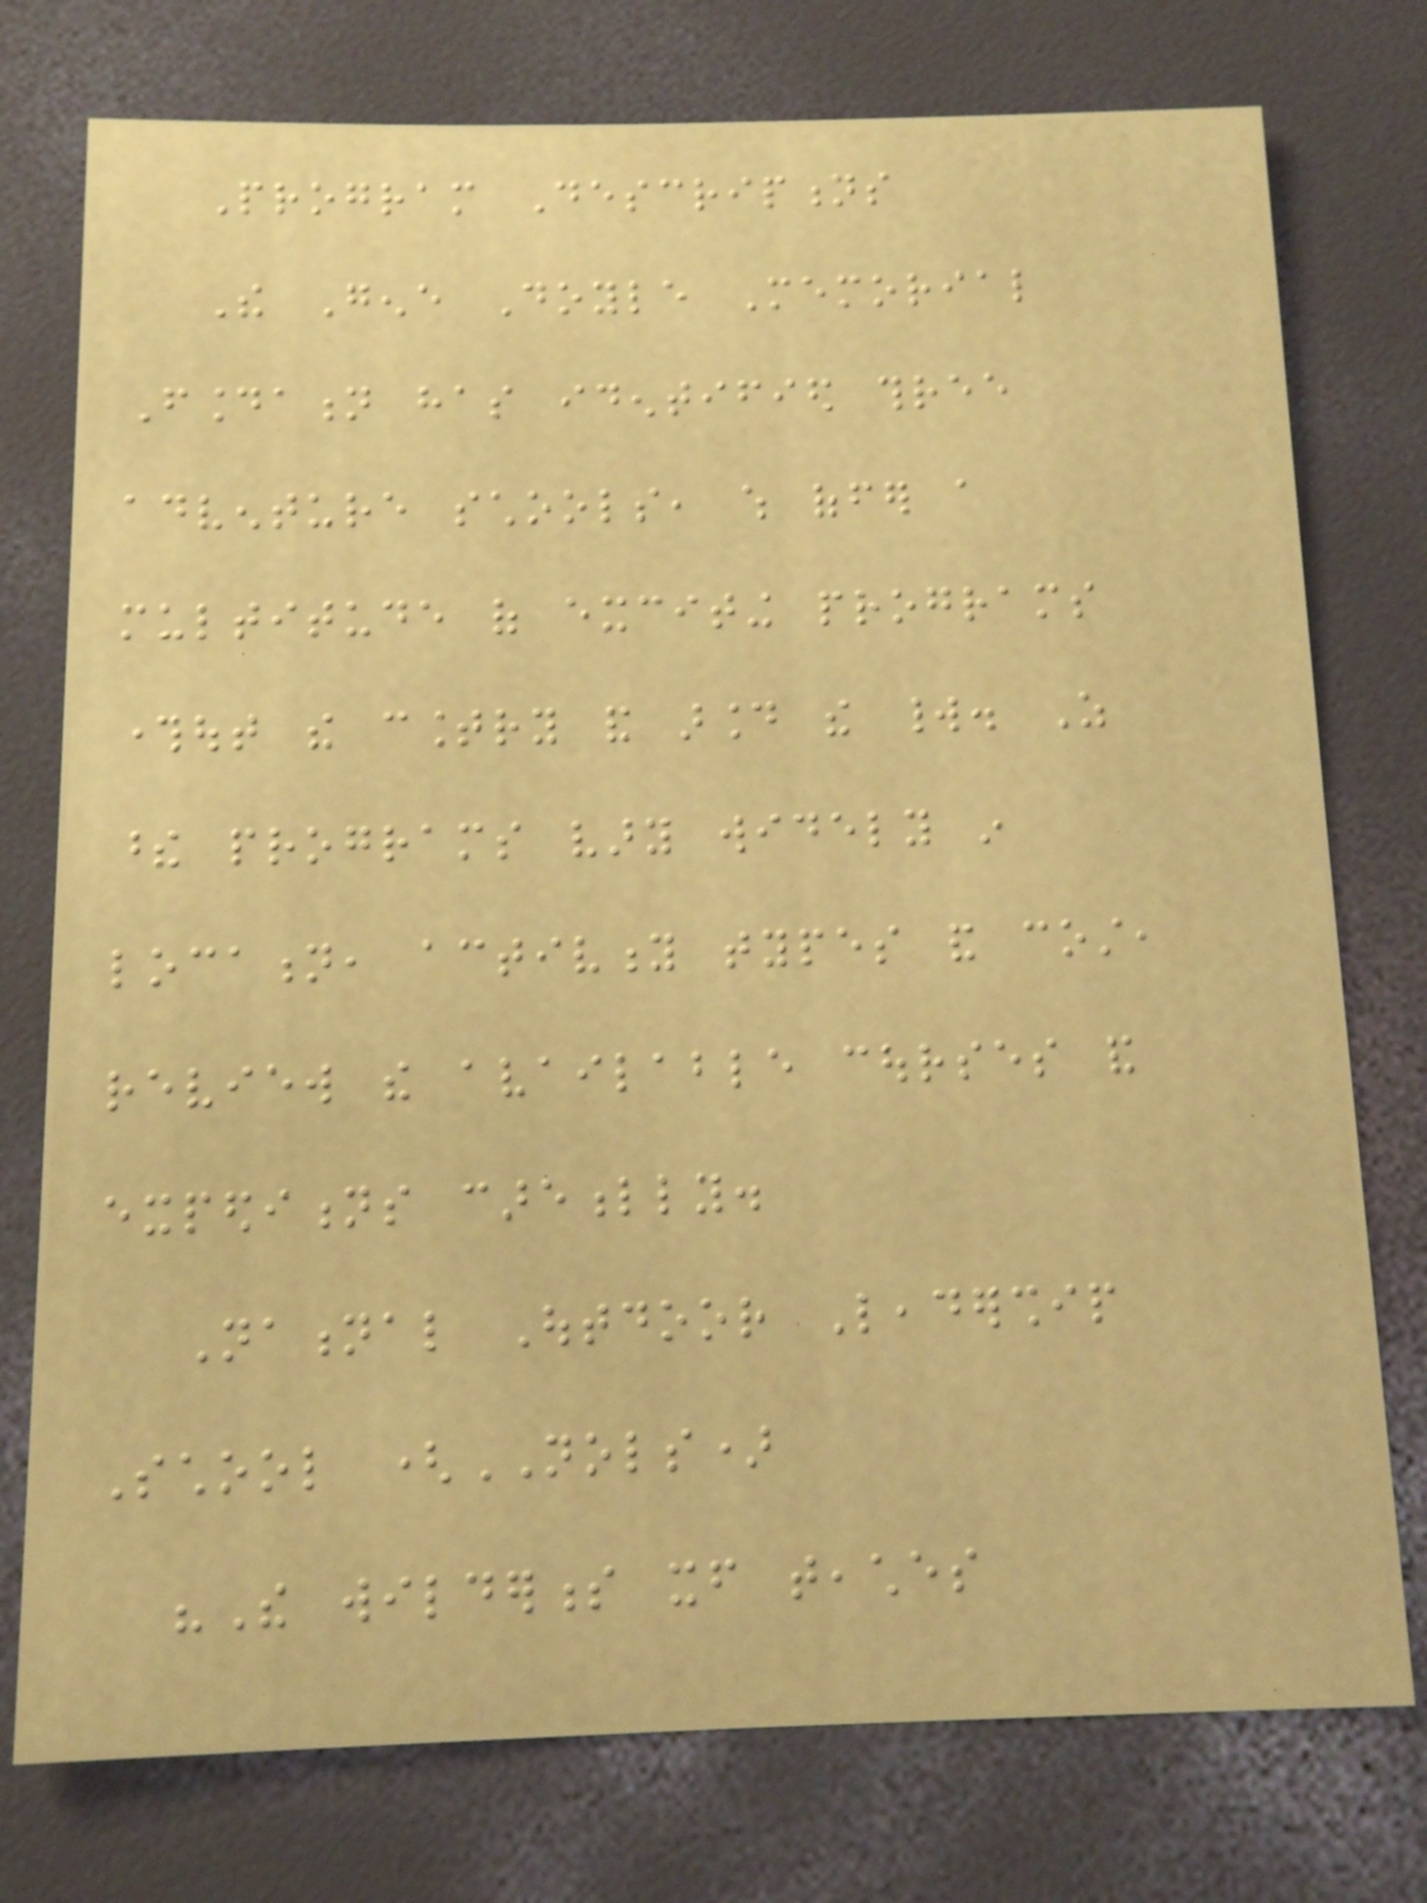Program Descriptions
The Gene Doyle Memorial
Foundation has identified three
adventure schools, which offer a
multitude of exciting programs
throughout the country and around the world. As
these programs vary widely in
location, activity types and cost,
review the available courses and
expeditions carefully.
National Outdoor Leadership
School (NOLS)
"The wilderness itself teaches
